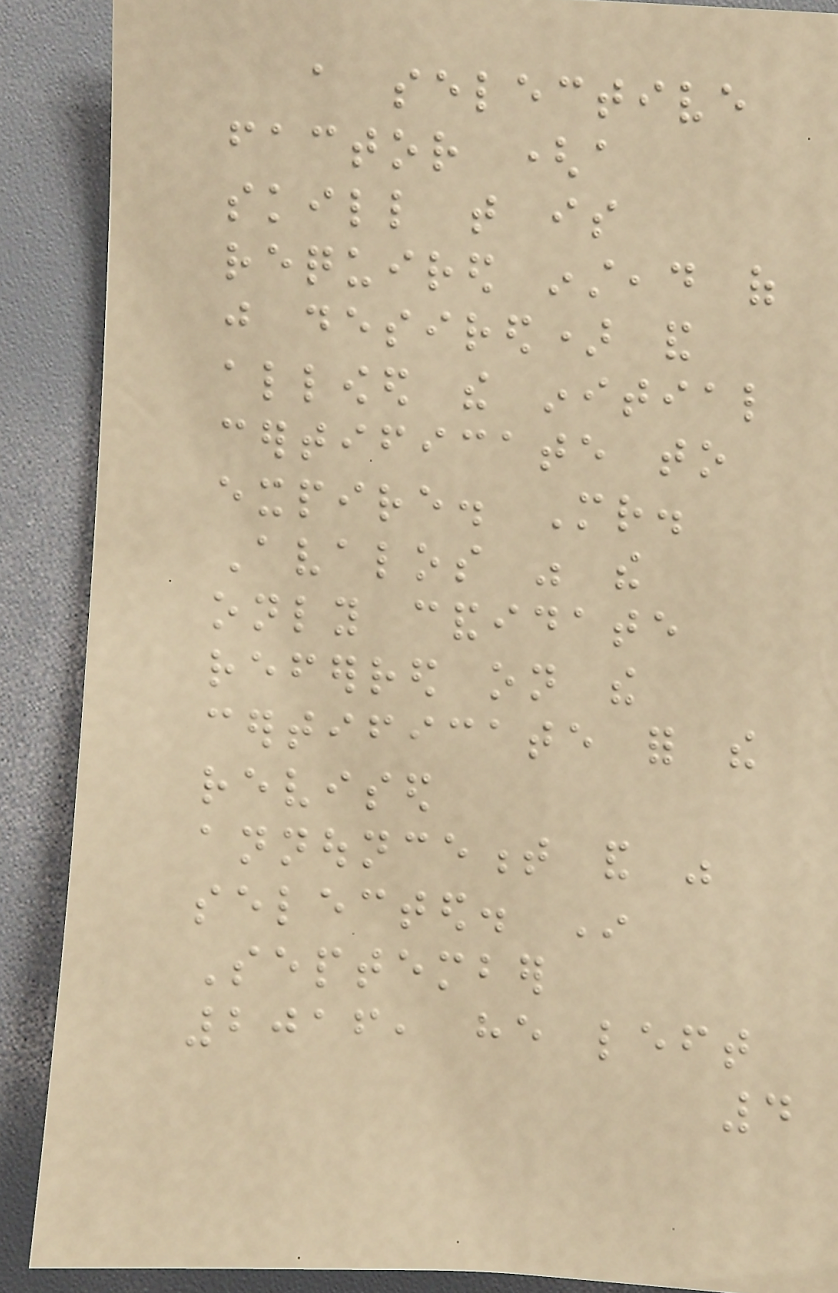a selective
factor (a
skill that is
required instead of
just desired) and
allowed the initial
certificate to
expire. Mr.
Avalos was the
only candidate
referred on the
certificate for the
revised
announcement and was
selected. In
September
2016, he left
4
